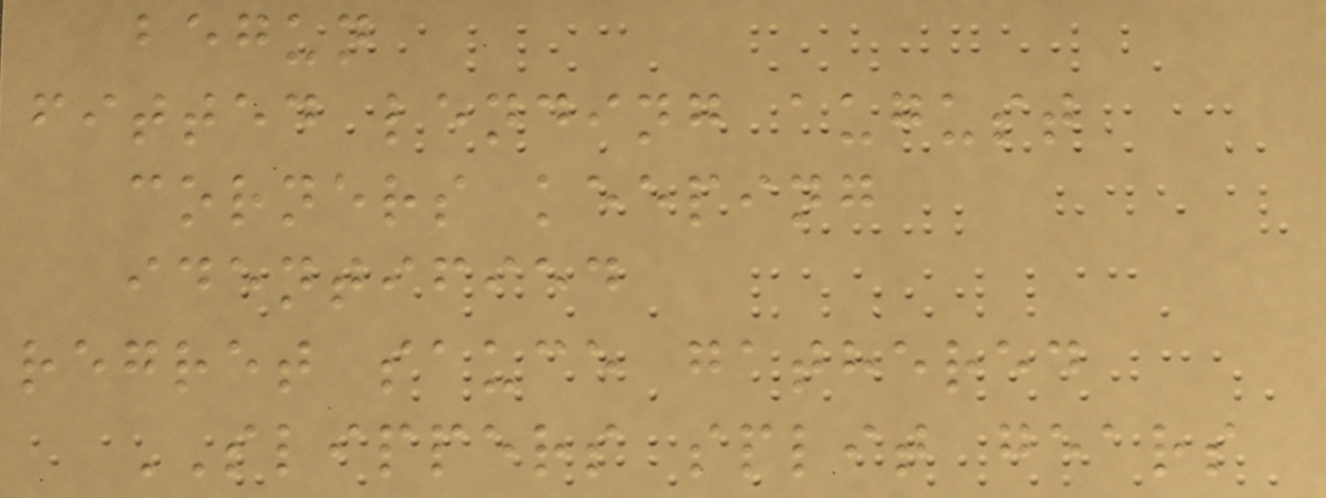begun
fitted lending august
corners keeping
identified
regret sauce gathered
SLIPPERS split gears
